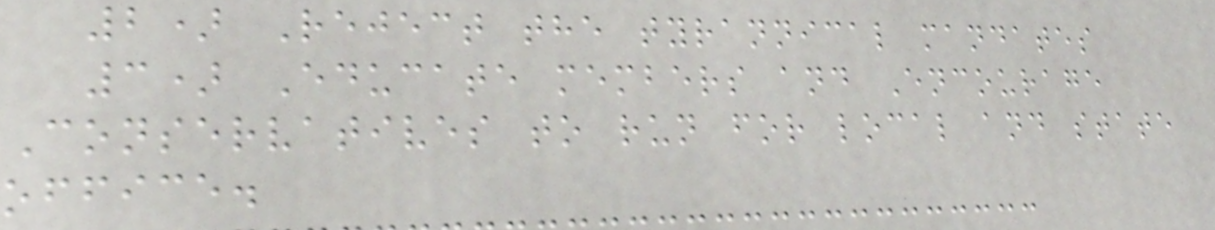2) Reject the tyrannical mandates
3) Educate members and Encourage
Conservatives to run for local and state
office.
